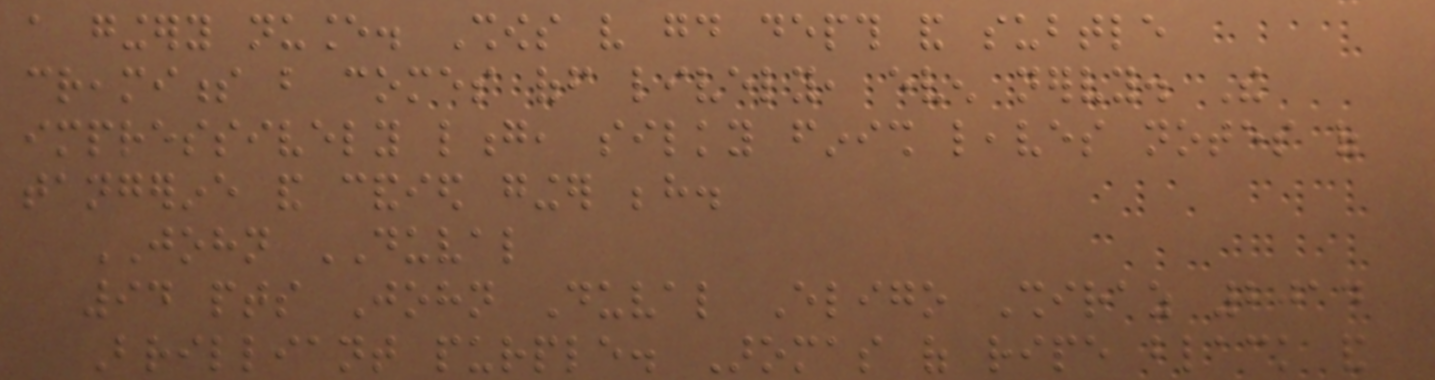a gingery nuance. Shows very good depth and subtle
creaminess but comes off lively, even nervy. The
impressively long, silky finish leaves notes of
tangerine and candied ginger behind.
JOHN DUVAL
94 pts John Duval Eligo Shiraz 2014
Brilliant purple. Aromas of ripe black and
